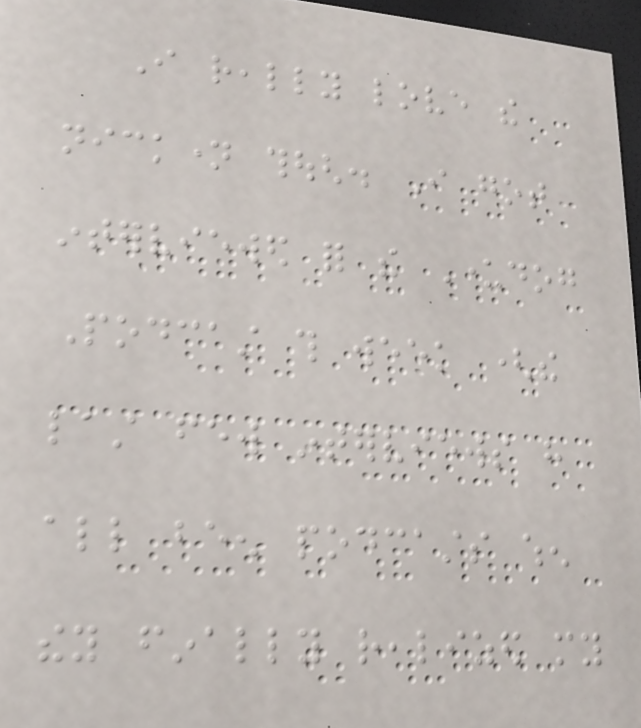I really love the
nickname though. I got
interviewed for the Underdog
Podcast this week (the
last few interviews have
all been podcasts when
they finally realized my
